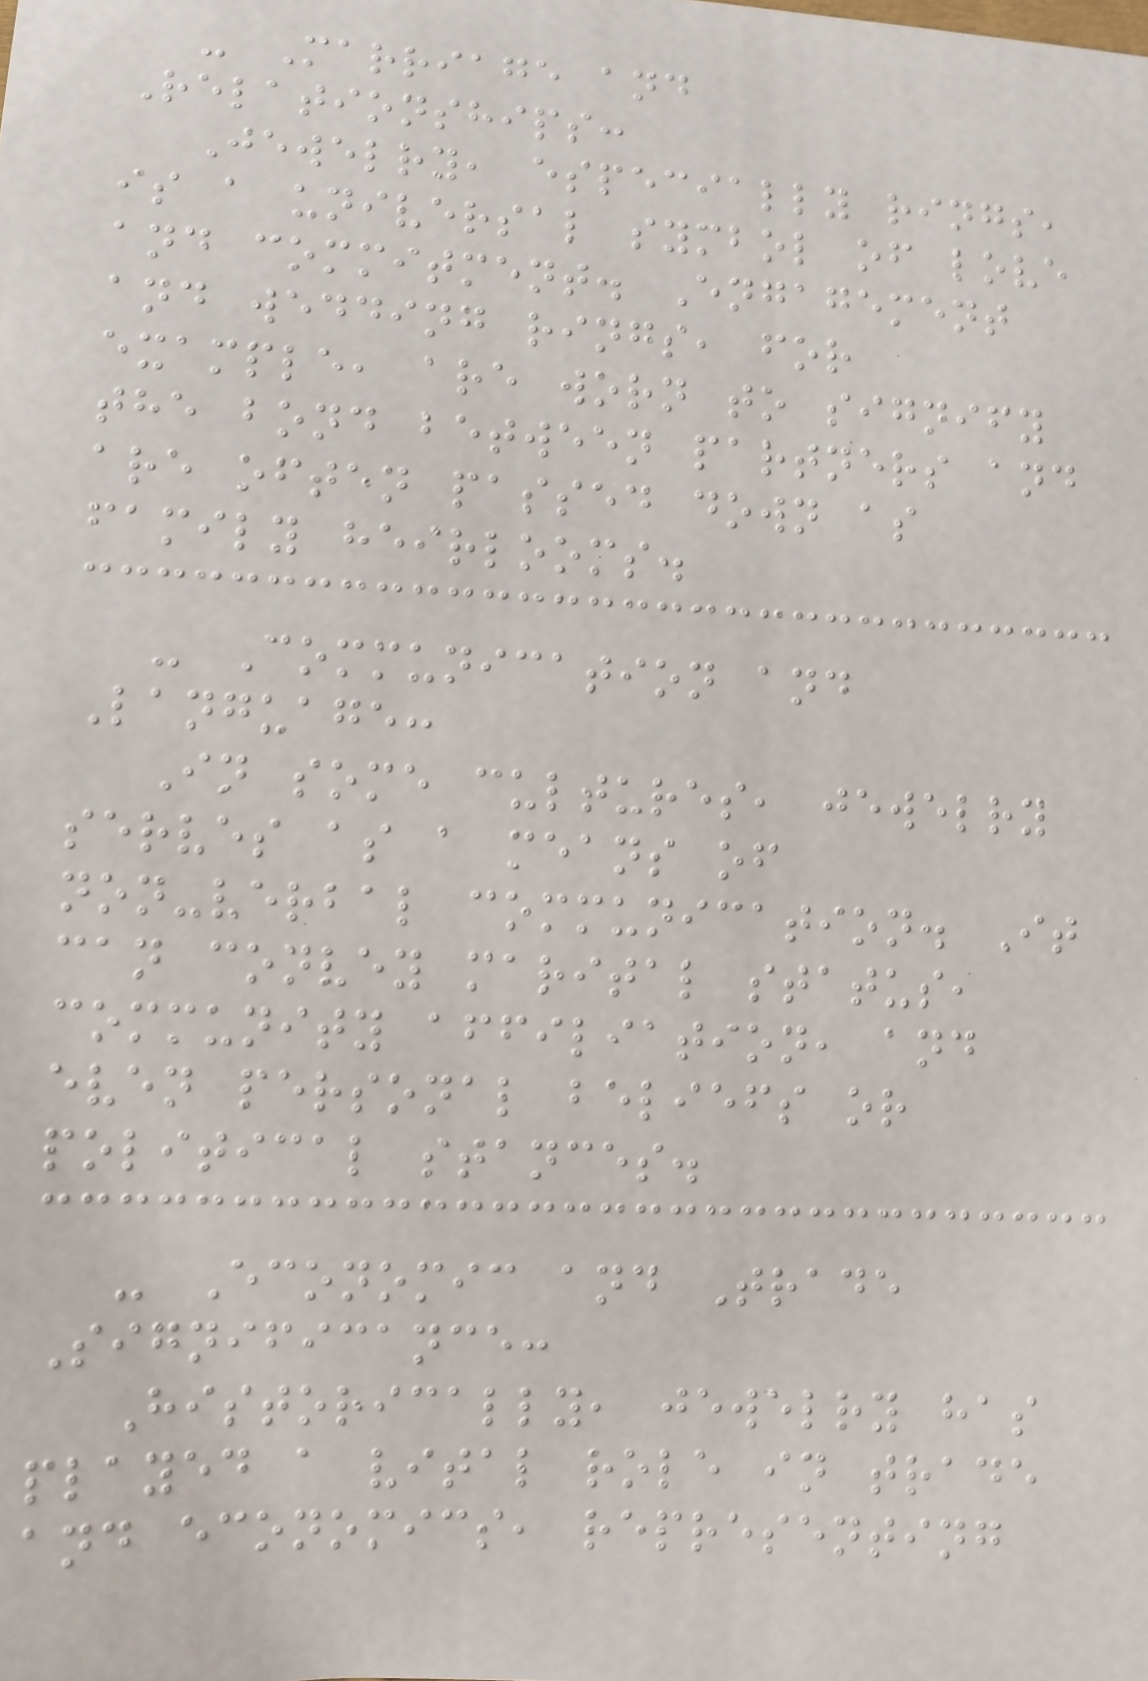- Marriage and
Relationships:
Jewelry, especially rings,
is a universal symbol of love
and commitment. Engagement
and wedding rings, for
example, are worn to signify
the bond between partners and
are often passed down as
family heirlooms.
- Communication and
Language:
In some cultures, jewelry
serves as a means of
non-verbal communication. It
can convey marital status,
community affiliation, and
even personal beliefs or
political stances.
- Economic and Trade
Significance:
Historically, jewelry has
played a vital role in trade
and economics, representing
